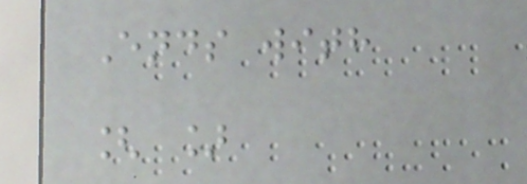Ends with
[ ]
